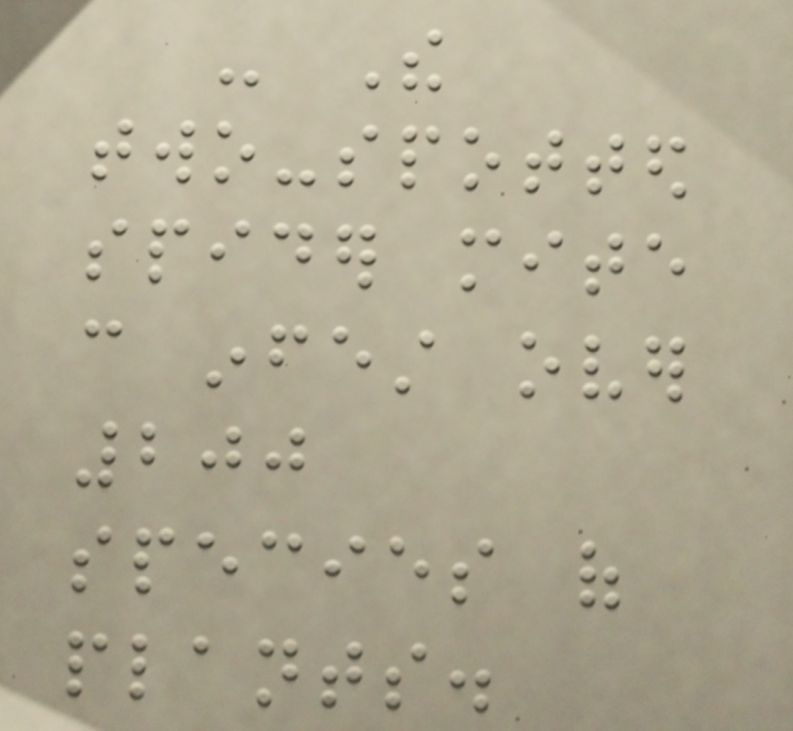- The
two-spotted
spider mite
can infest over
200
species of
plants.
